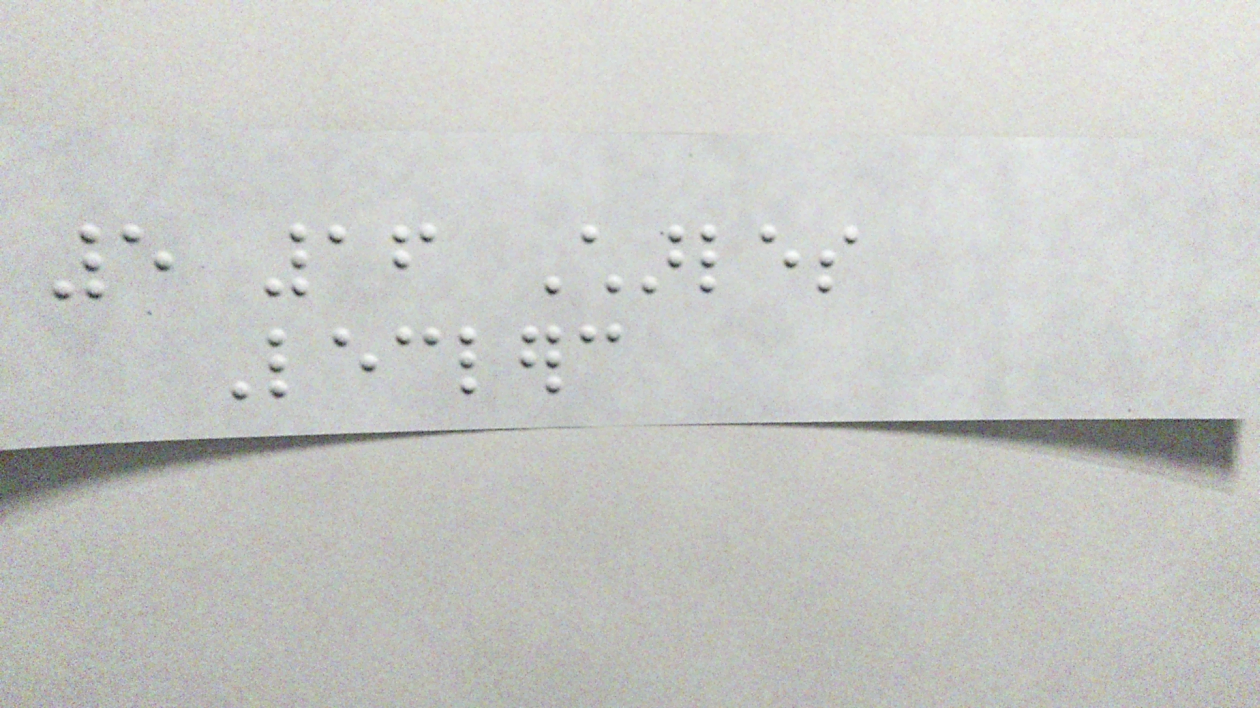5 16 Charles
Leclerc
